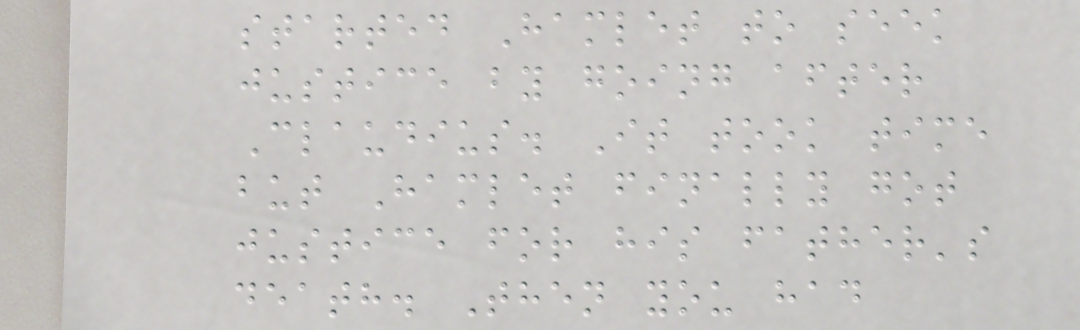started Hamlet to seek
justice by going after
Claudius. It took time
but Hamlet finally got
justice for his father's
death. Then you had
